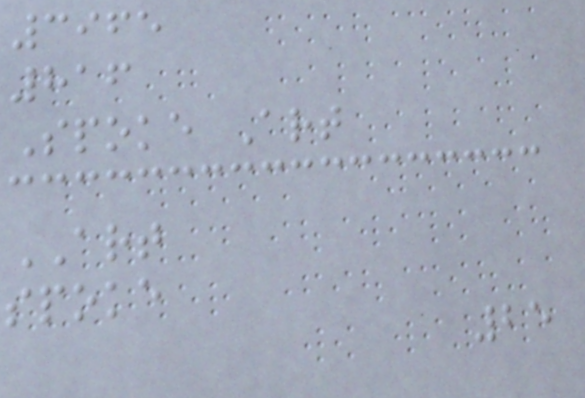3965
816
Spoke Art
ART
spoke
25
